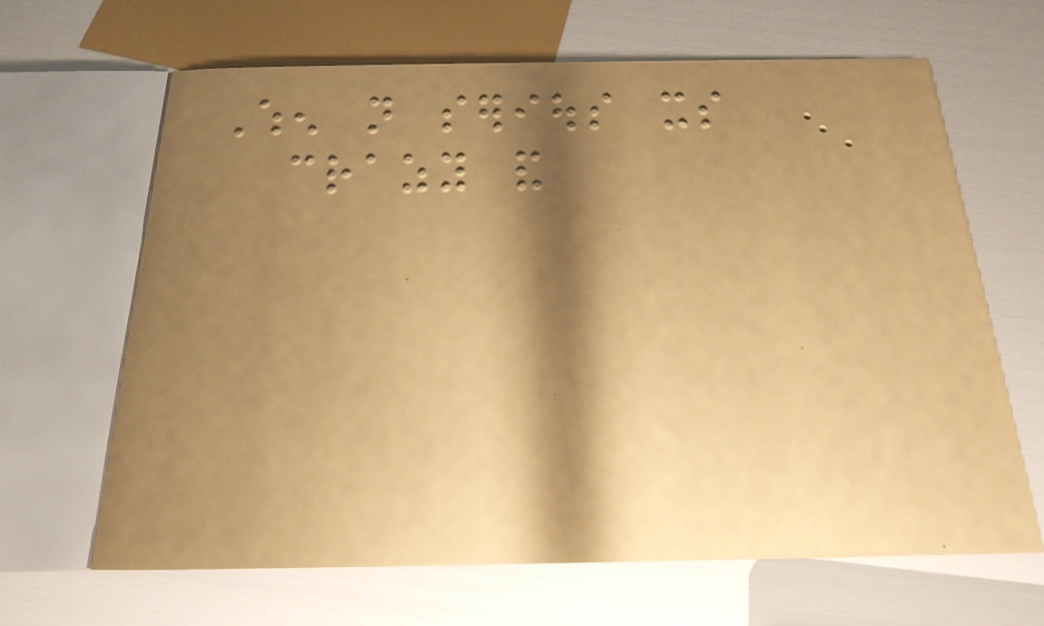When not serious its
crazy and
